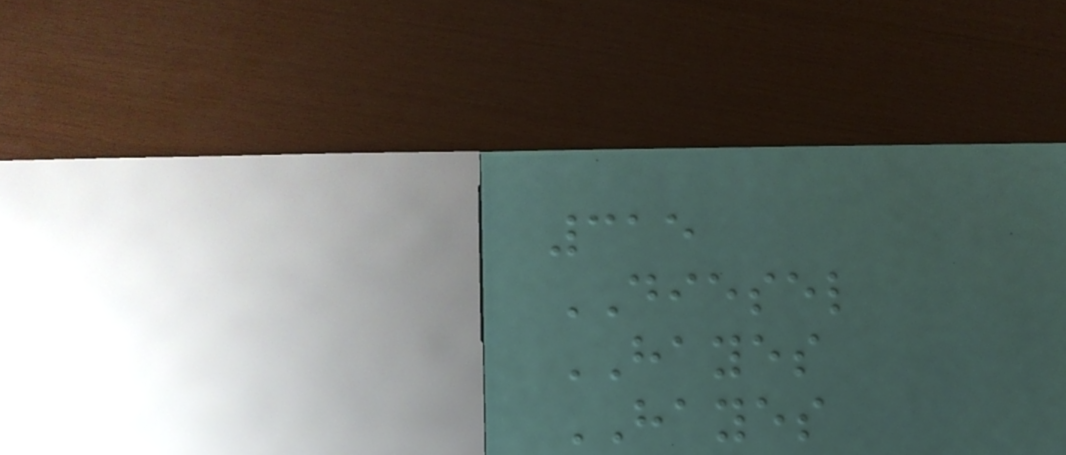315
DIESEL
HAYES
HAYES
